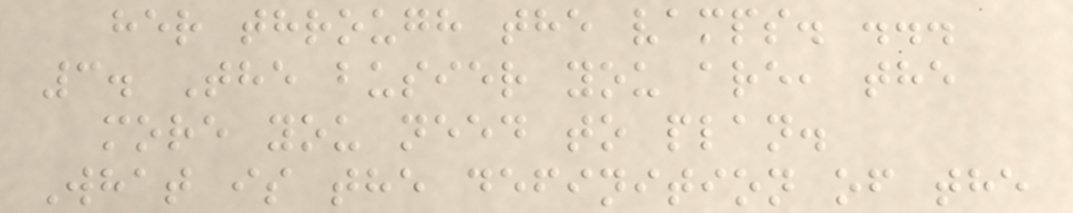her through the vamps. ...
3. The busier you are, the
more you need to plan.
What is the definition of the
